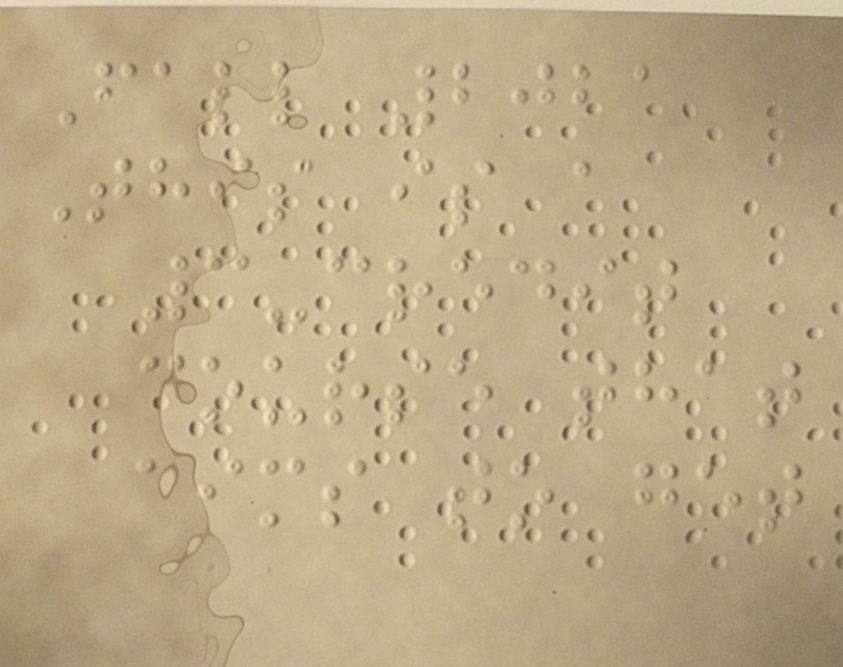Fall 2021
This is a
3-credit
course that
aims to get
